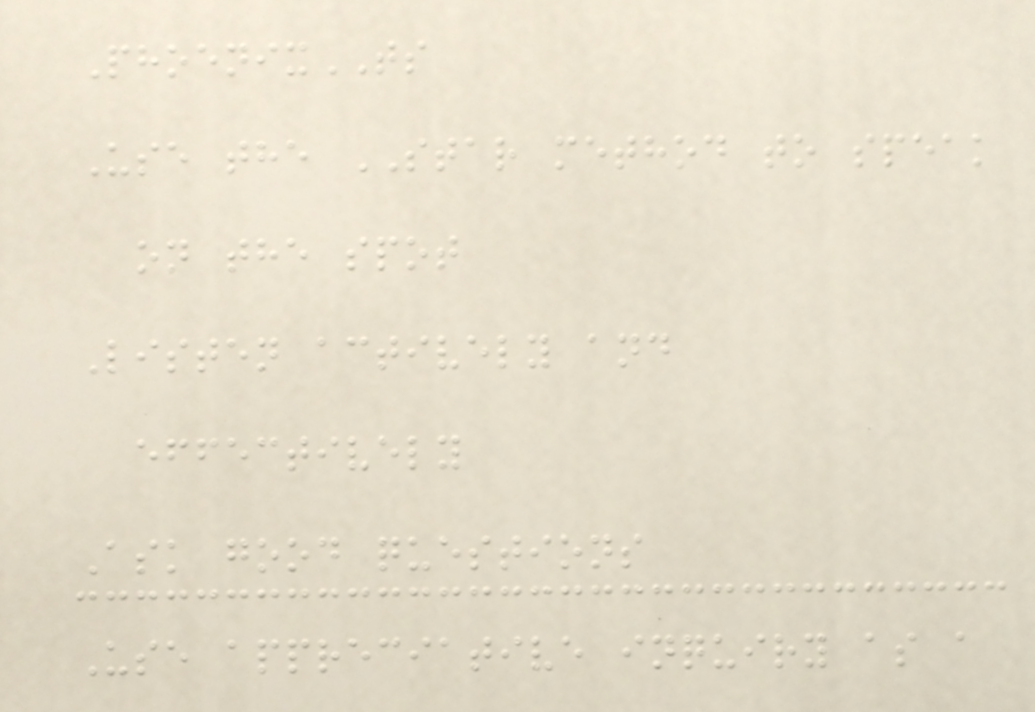PhoenixTS
Use the STAR method to speak
on the spot
Listen actively and
effectively
Ask good questions
Use appreciative inquiry as a
